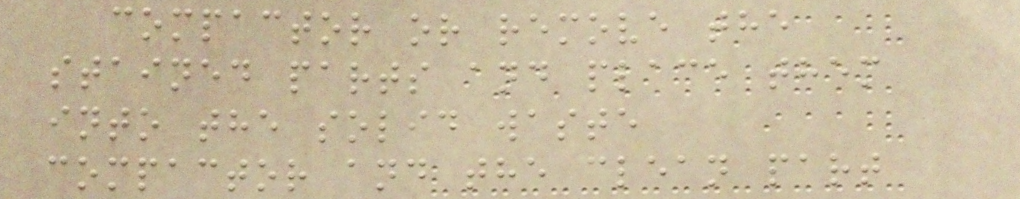compactor or remove the
stained parts and place them
into the solid waste
compactor and the clean part
